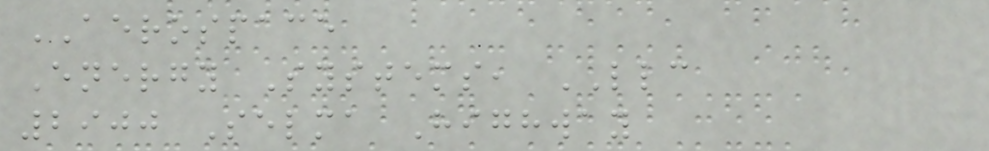AEROSPACE
Energy Systems, LLC
2900 Selma Highway
